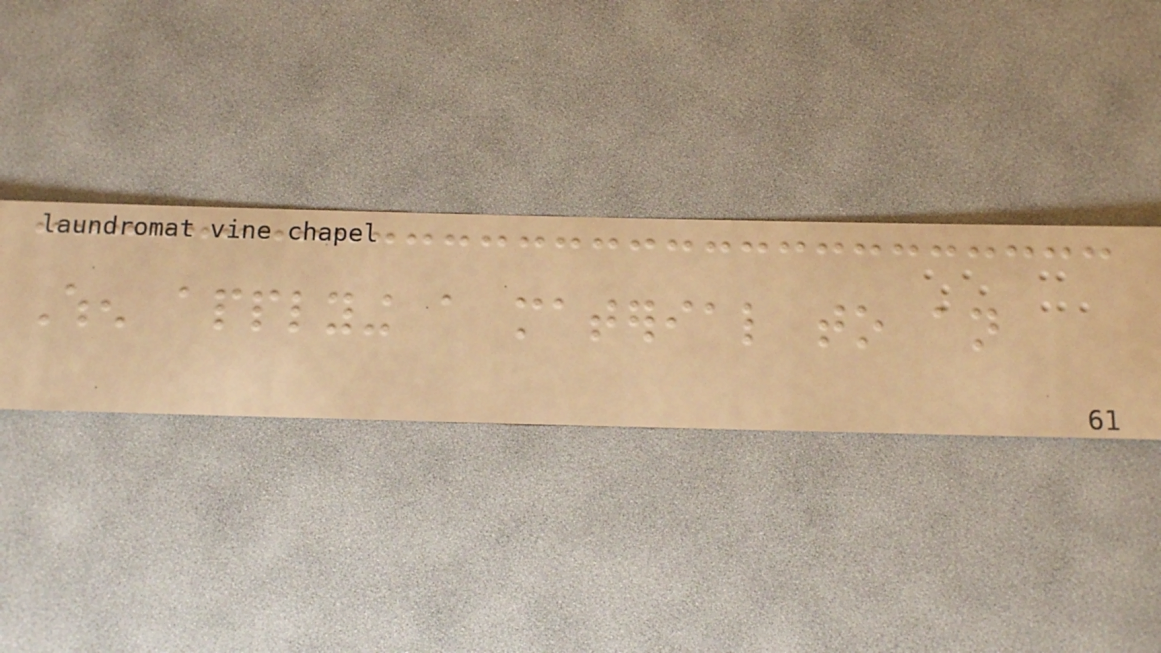When applying a material to an
